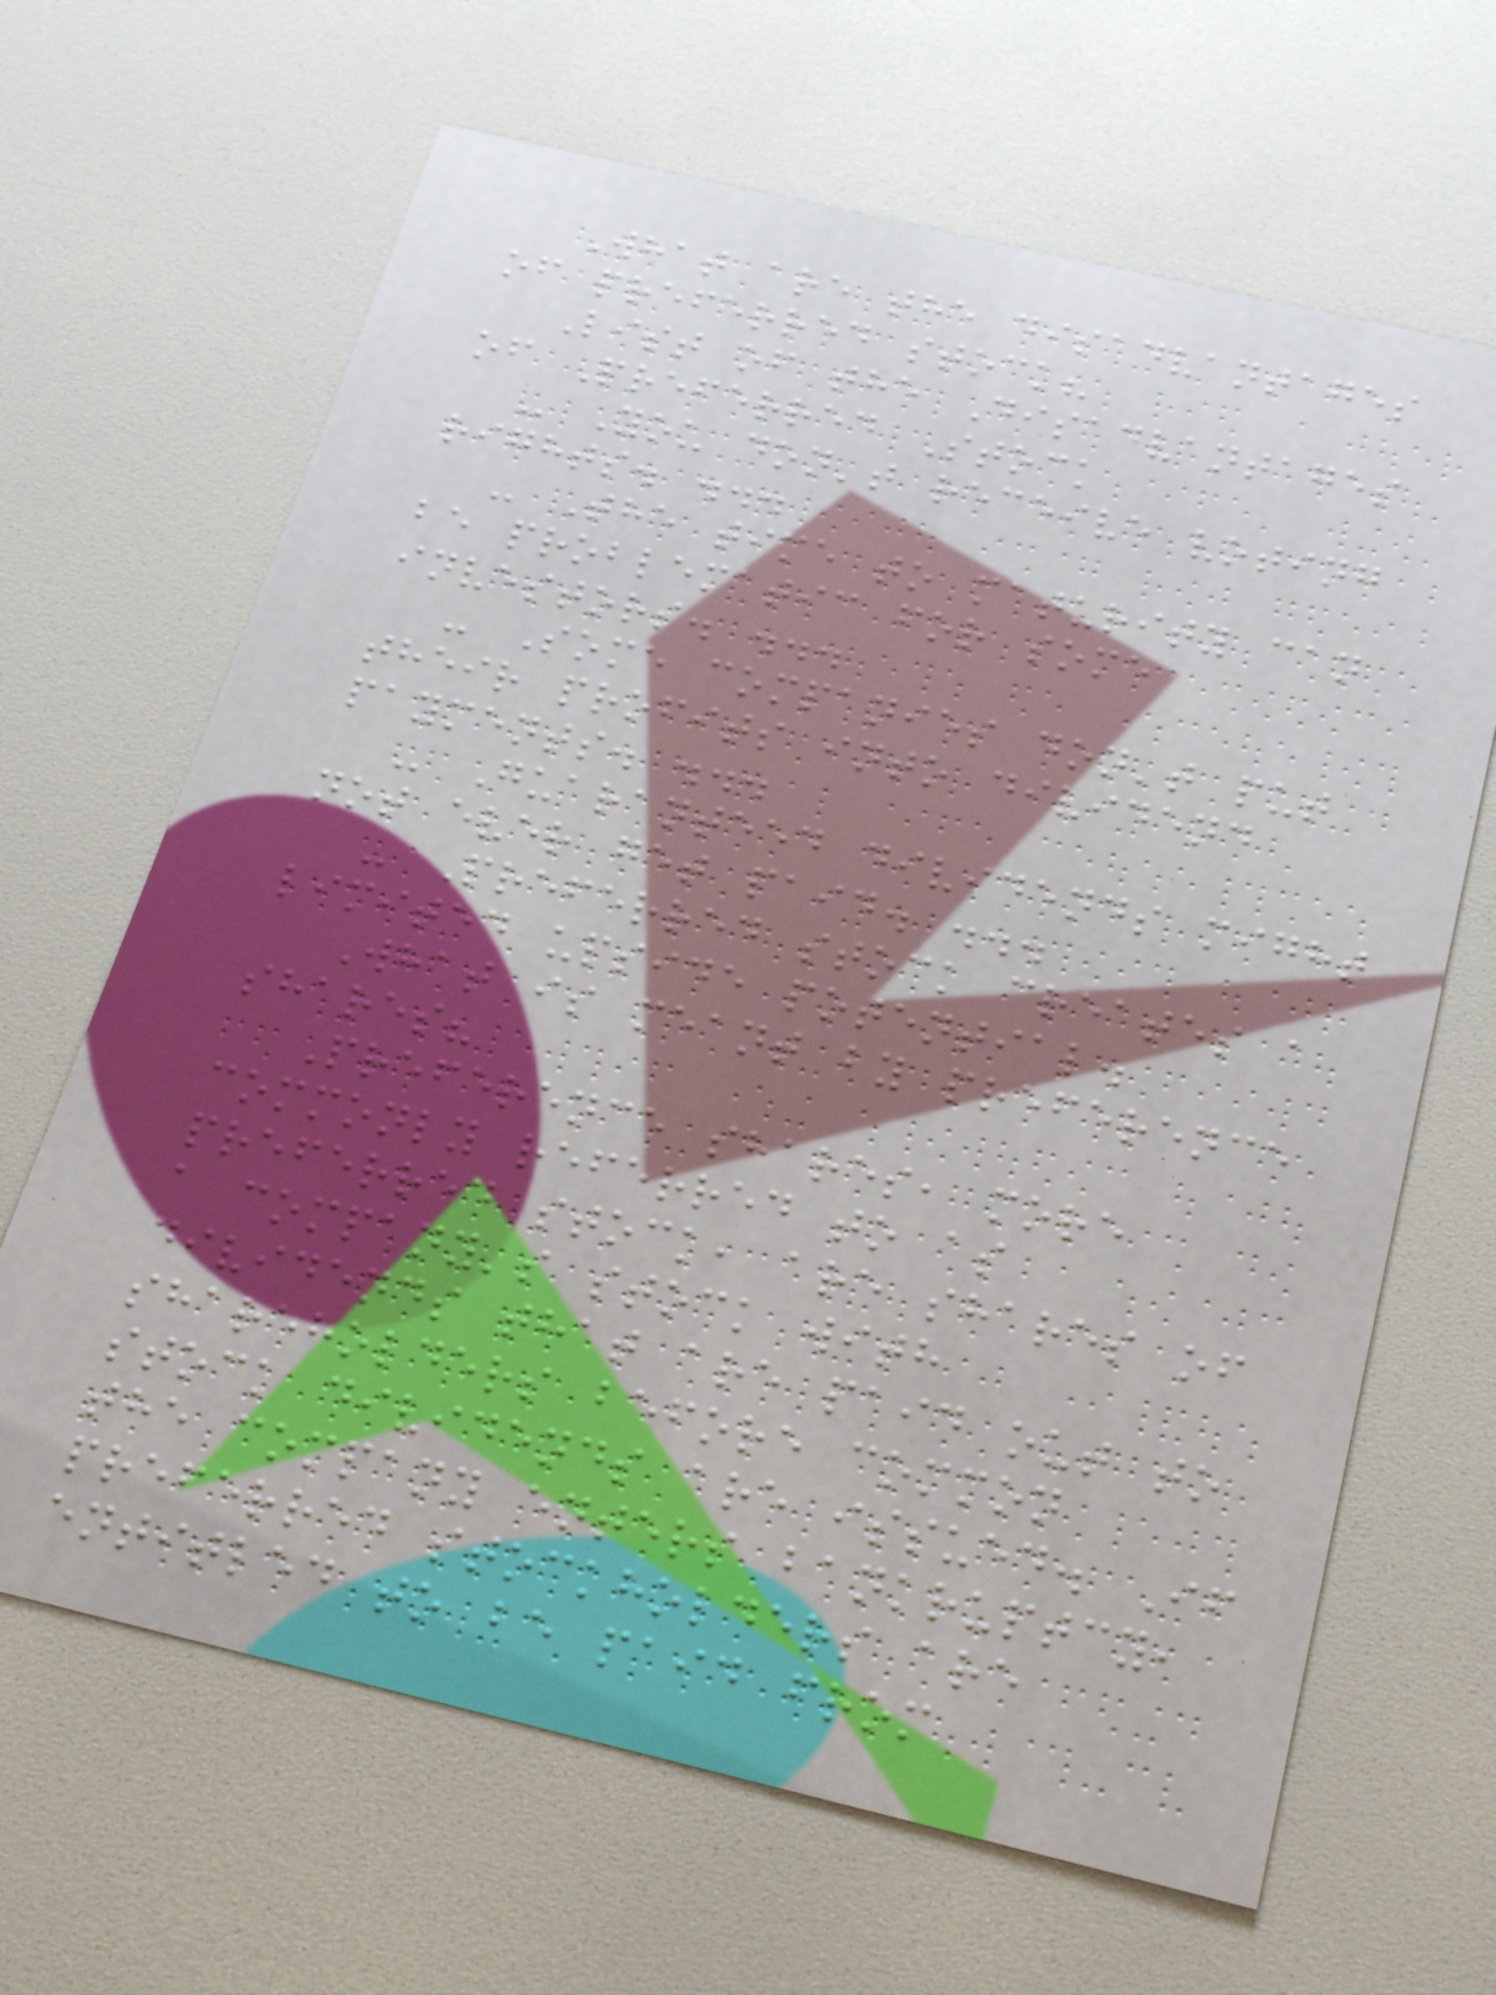What are the disadvantages
of preferred stock?
List of the Disadvantages
of Preferred Stock
- You don't receive voting
rights. ...
- The time to maturity can
be problematic for some
investors. ...
- Some companies don't put
their profits into dividend
payments. ...
- Guaranteed dividends might
not ever get paid. ...
- Preferred stock creates a
limited upside potential.
What is meant by preference
shares?
Preference shares, more
commonly referred to as
preferred stock, are shares of
a company's stock with
dividends that are paid out to
shareholders before common
stock dividends are issued. If
the company enters bankruptcy,
preferred stockholders are
entitled to be paid from
